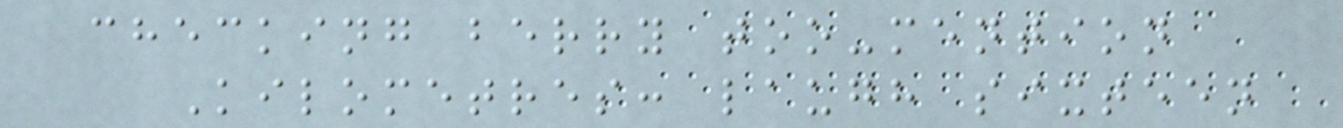checking berry too-mention
Kilometres: laugh sixteen
